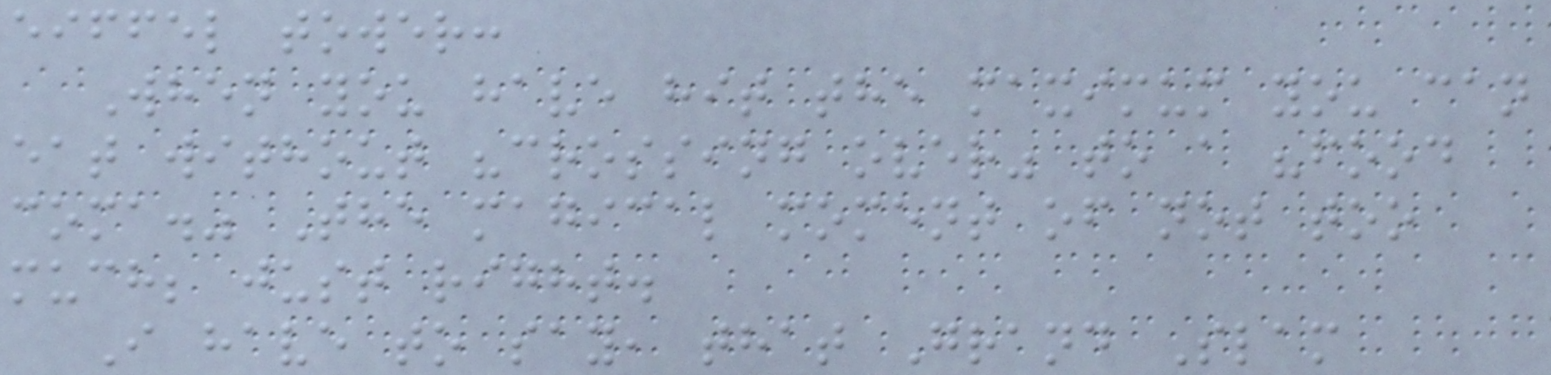eiffel tower:
When you have hit the maximum you can
eat without "crossing over" to a "food
coma." The magical moment of not too
much; just right.
I have to say, that Grand Slam
